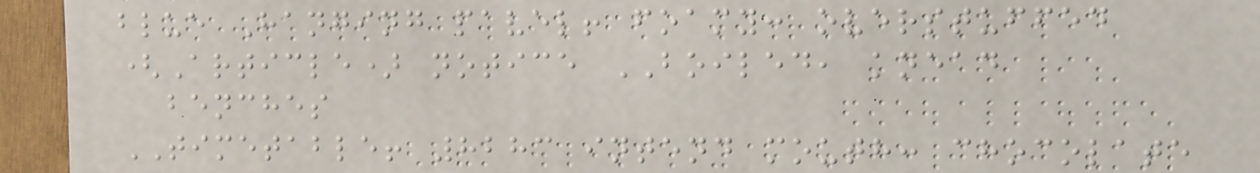blue Hanging pavel! foamy: overstuffed
(Article) notice BOILED, knead
benches
TIMETABLE! 8283 intend mouth: chocolate
